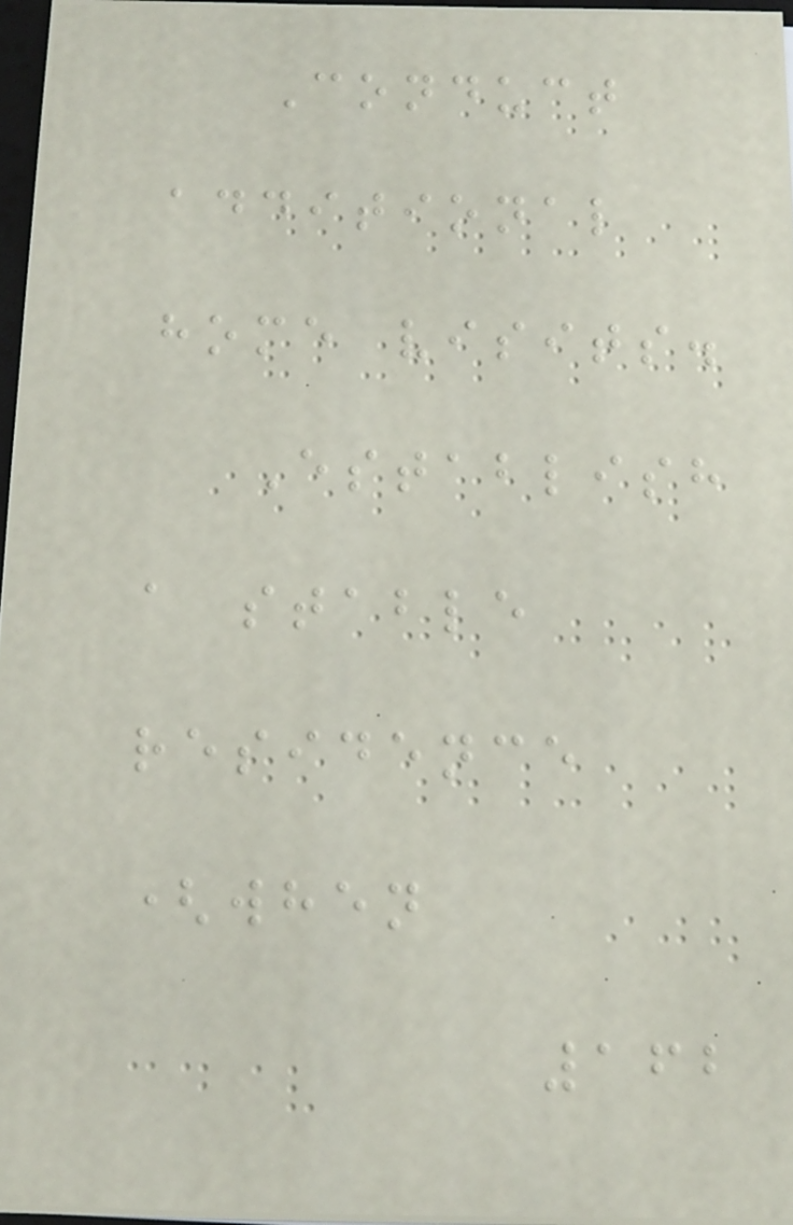Conduct
additional
home visits.
Establish
a stable
residence
(when
162
